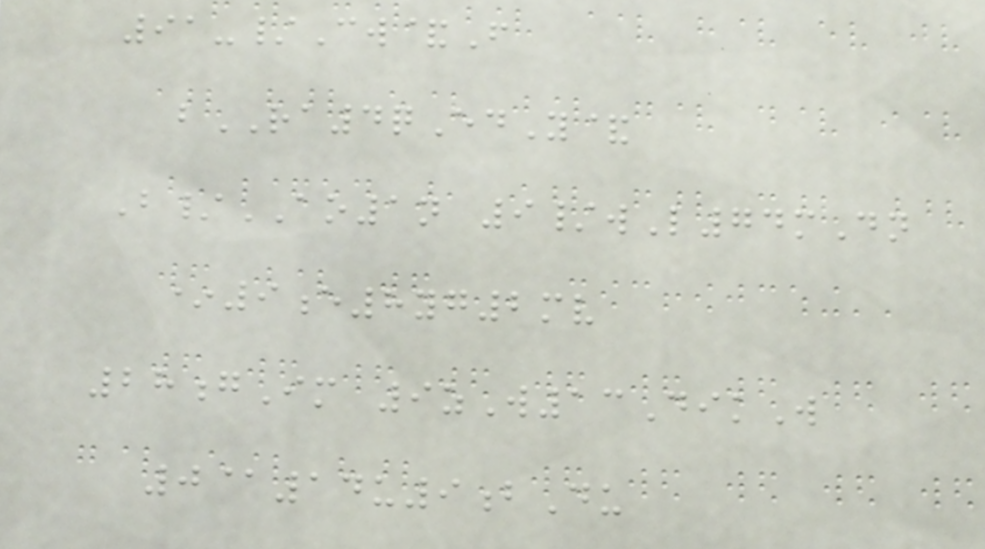91-/Cw&F
bRA4qEdY&
B/AO1n 9/wL74mDn
*9e8yg2mv
28gIm 9zW13DikW
0@14u9bDu
